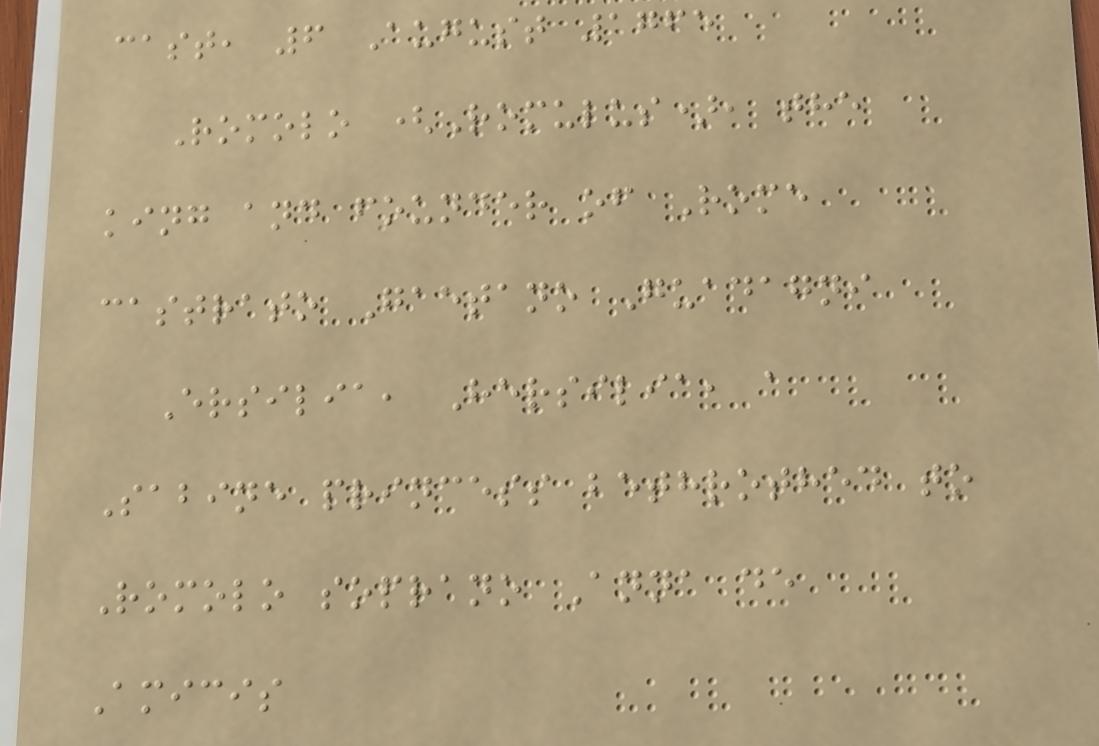cast, 6 August 1765
Romolo (Romulus), the
king and founder of Rome
castrato Gaetano Guadagni
Ersilia, Hersilia, a
Sabine princess bethrothed to
Romolo soprano Anna de
Amicis
